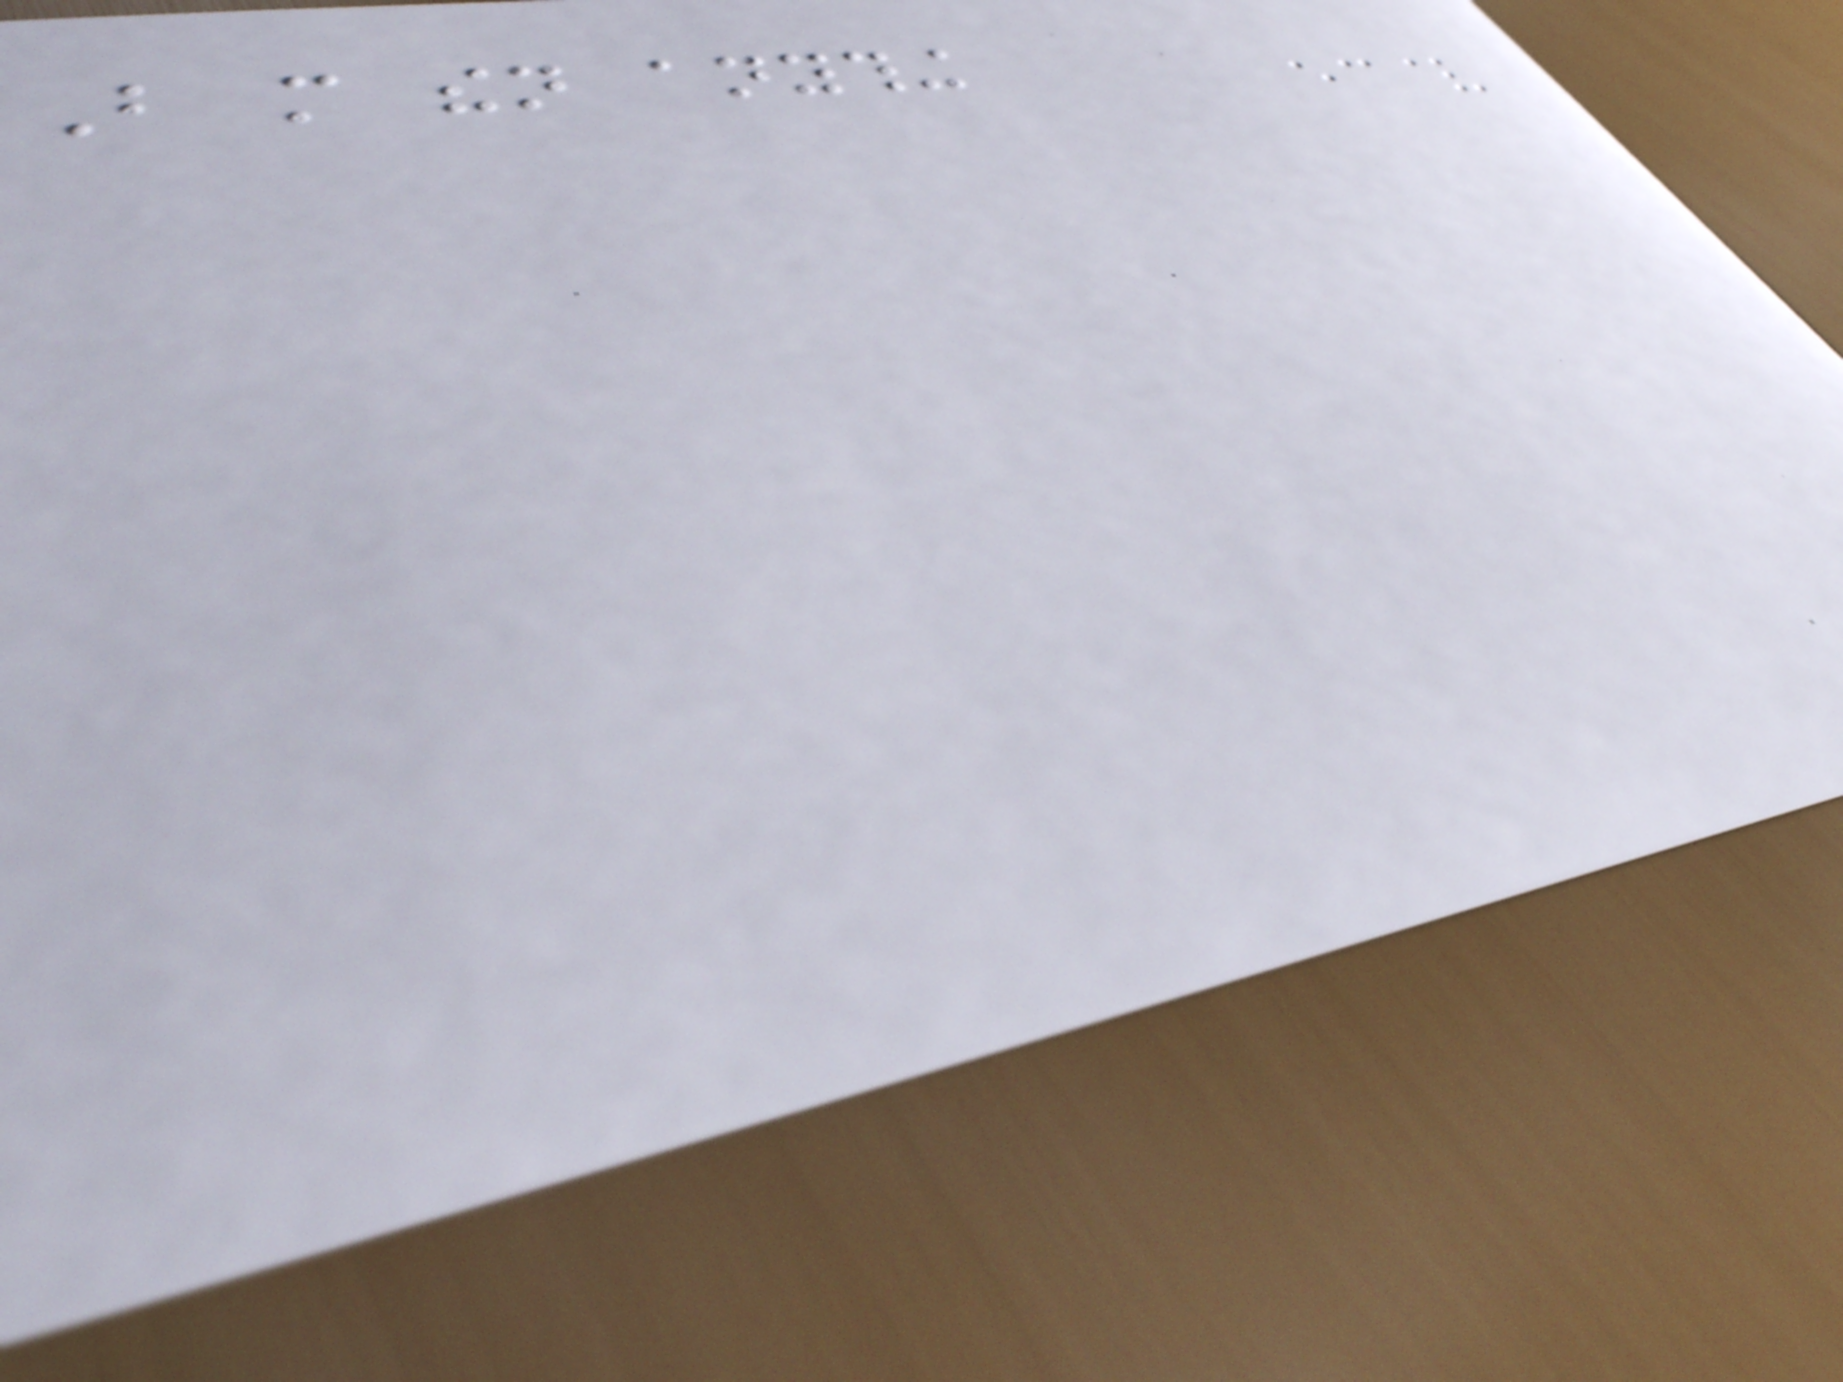But more then anything
